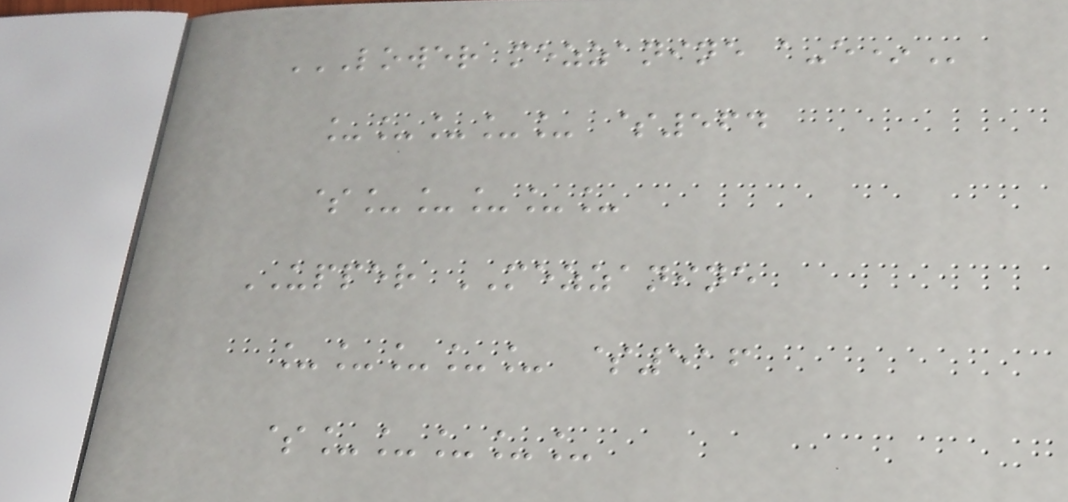LOWER MEZZANINE A-E*
_____ $564
$_____
UPPER MEZZANINE
_____ $516
$_____
